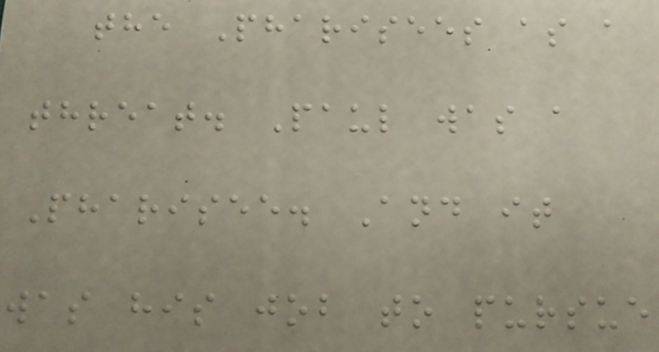the Pharisees as a
threat. Paul was a
Pharisee. And it
was his job to pursue
